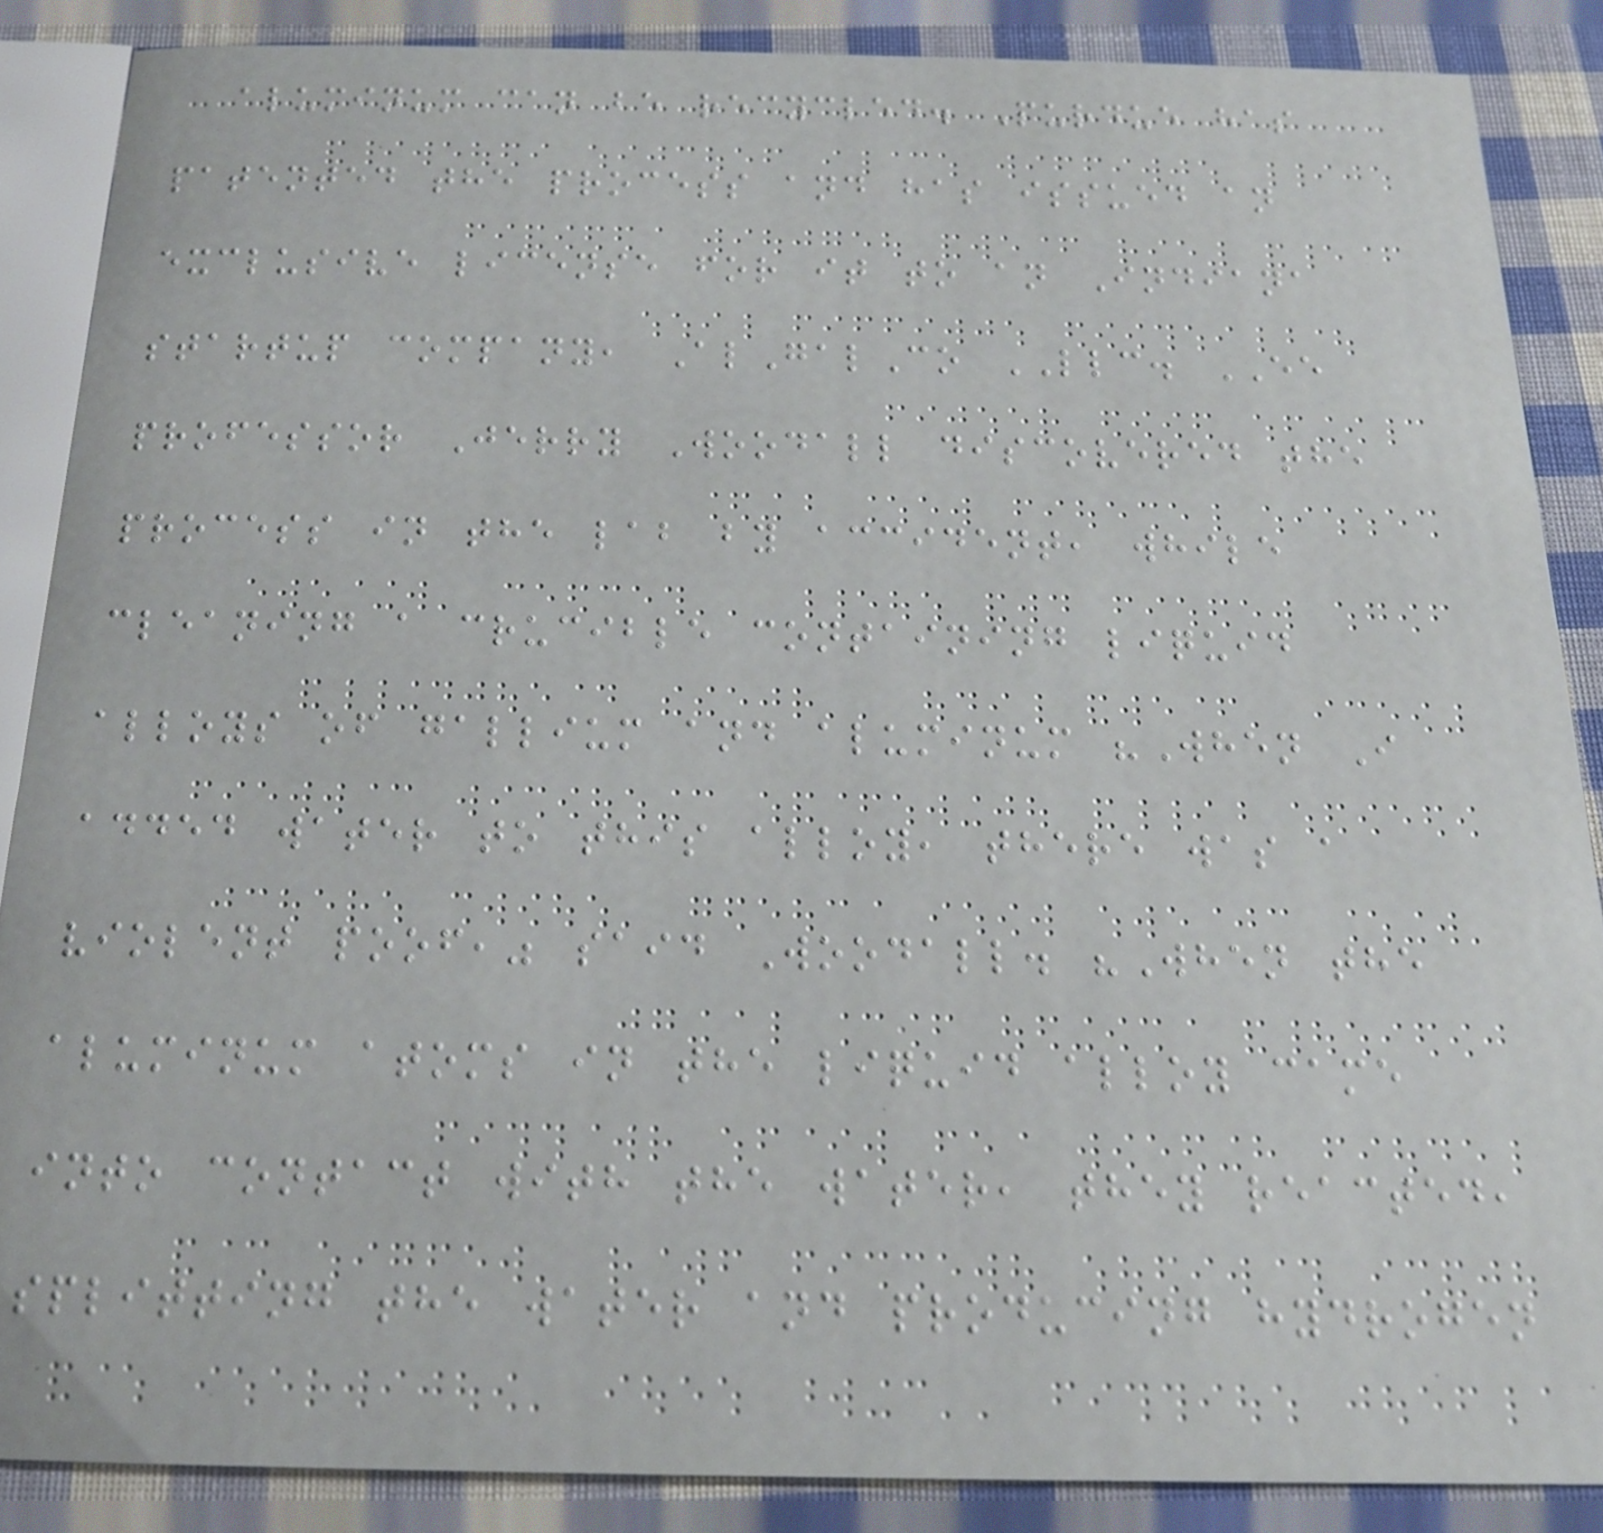aluminum can be recycled. Purdue has
patented the process and has issued an
exclusive license for it to an Indiana
startup company, AlGalCo LLC. EE
professor Jerry Woodall discovered the
process in the lab by accident, while
cleaning a crucible containing liquid
alloys of gallium and aluminum "When I
added water to this alloy, there was a
violent poof," said Woodall. "When the
aluminum atoms in the liquid alloy came
into contact with the water, they reacted,
splitting the water and producing hydrogen
